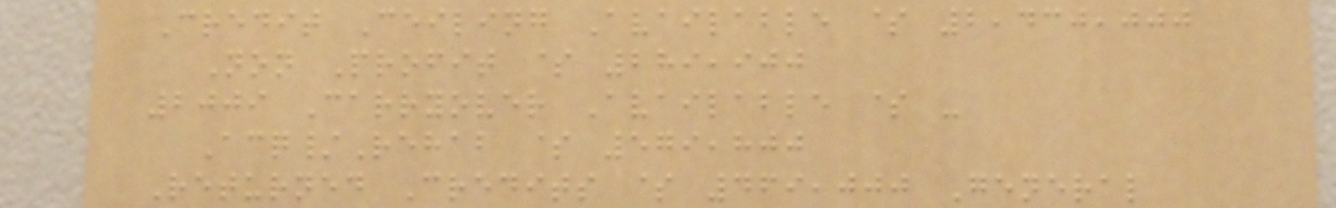Credit Ceiling Available $ 2,430,000
Non Profit $ 289,900
2009 Carryover Available $ -
Acq/Rehab $ 579,800
Returned Credits $ 469,000 General
